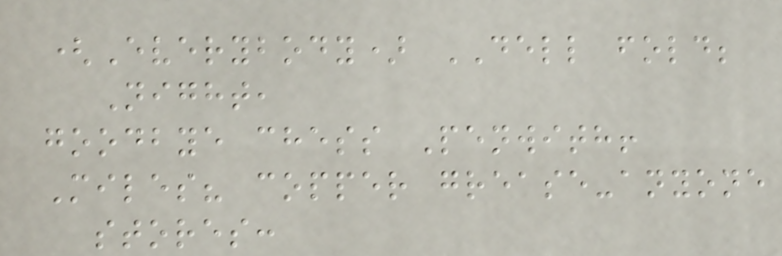(Everybody) DELL fold;
Night,
goodbye chess Penwith!
Miles? copper grease-anyone
stores:
